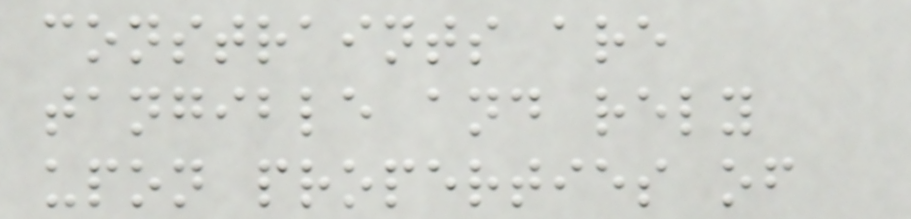constraints are
tangible and rely
upon properties of
